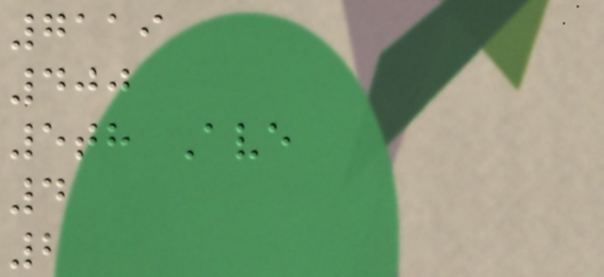7119
400
5th Ave
4
2
